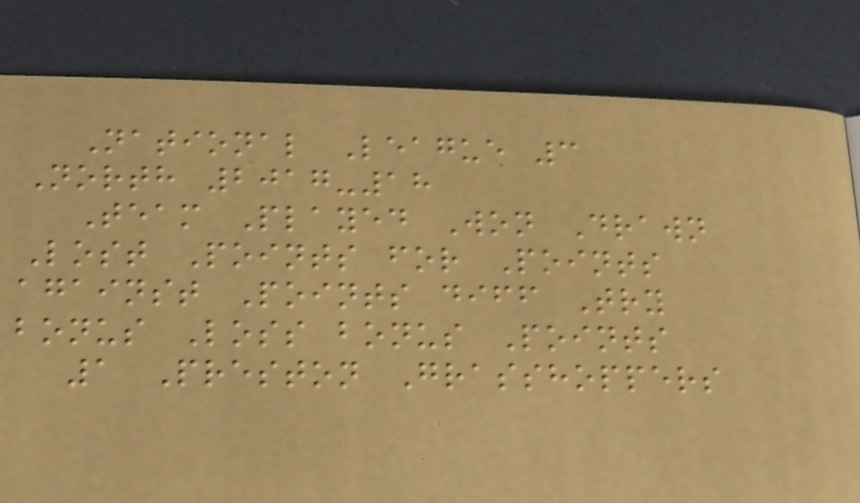National League 3
North 2017-18
Team Played Won Drawn
Lost Points for Points
against Points diff Try
bonus Loss bonus Points
1 Preston Grasshoppers
